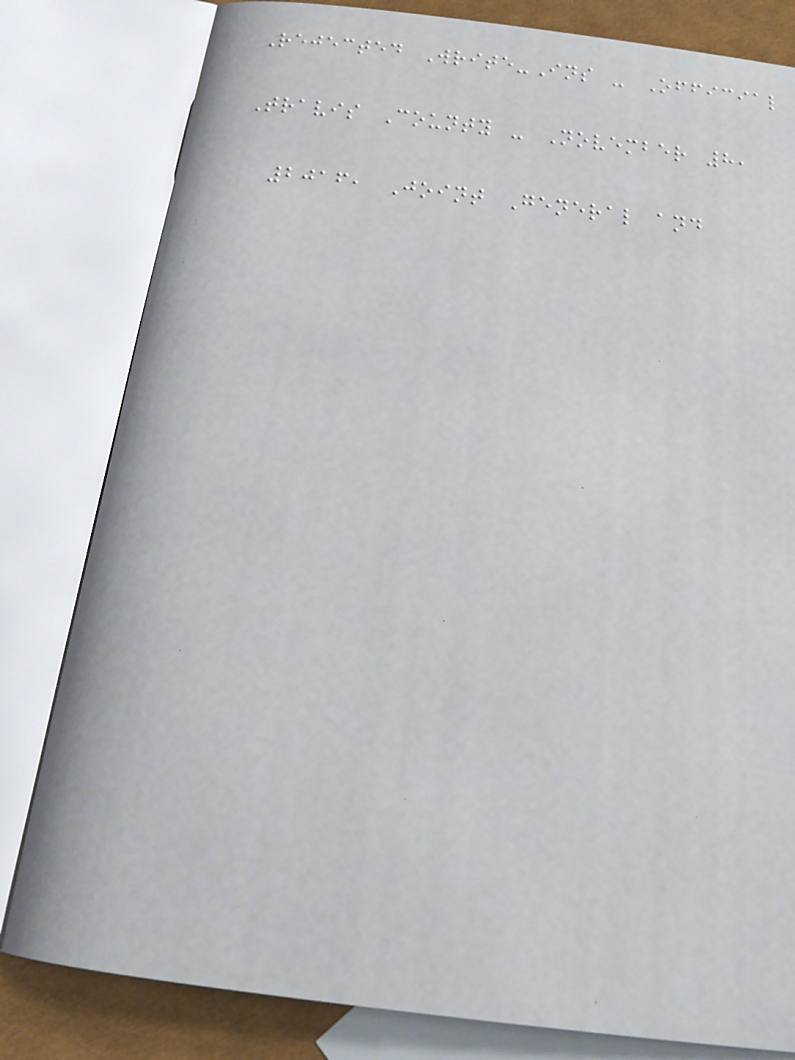Rejected Write-Ins - Official
Travis County - November 8,
2016, Joint General and
